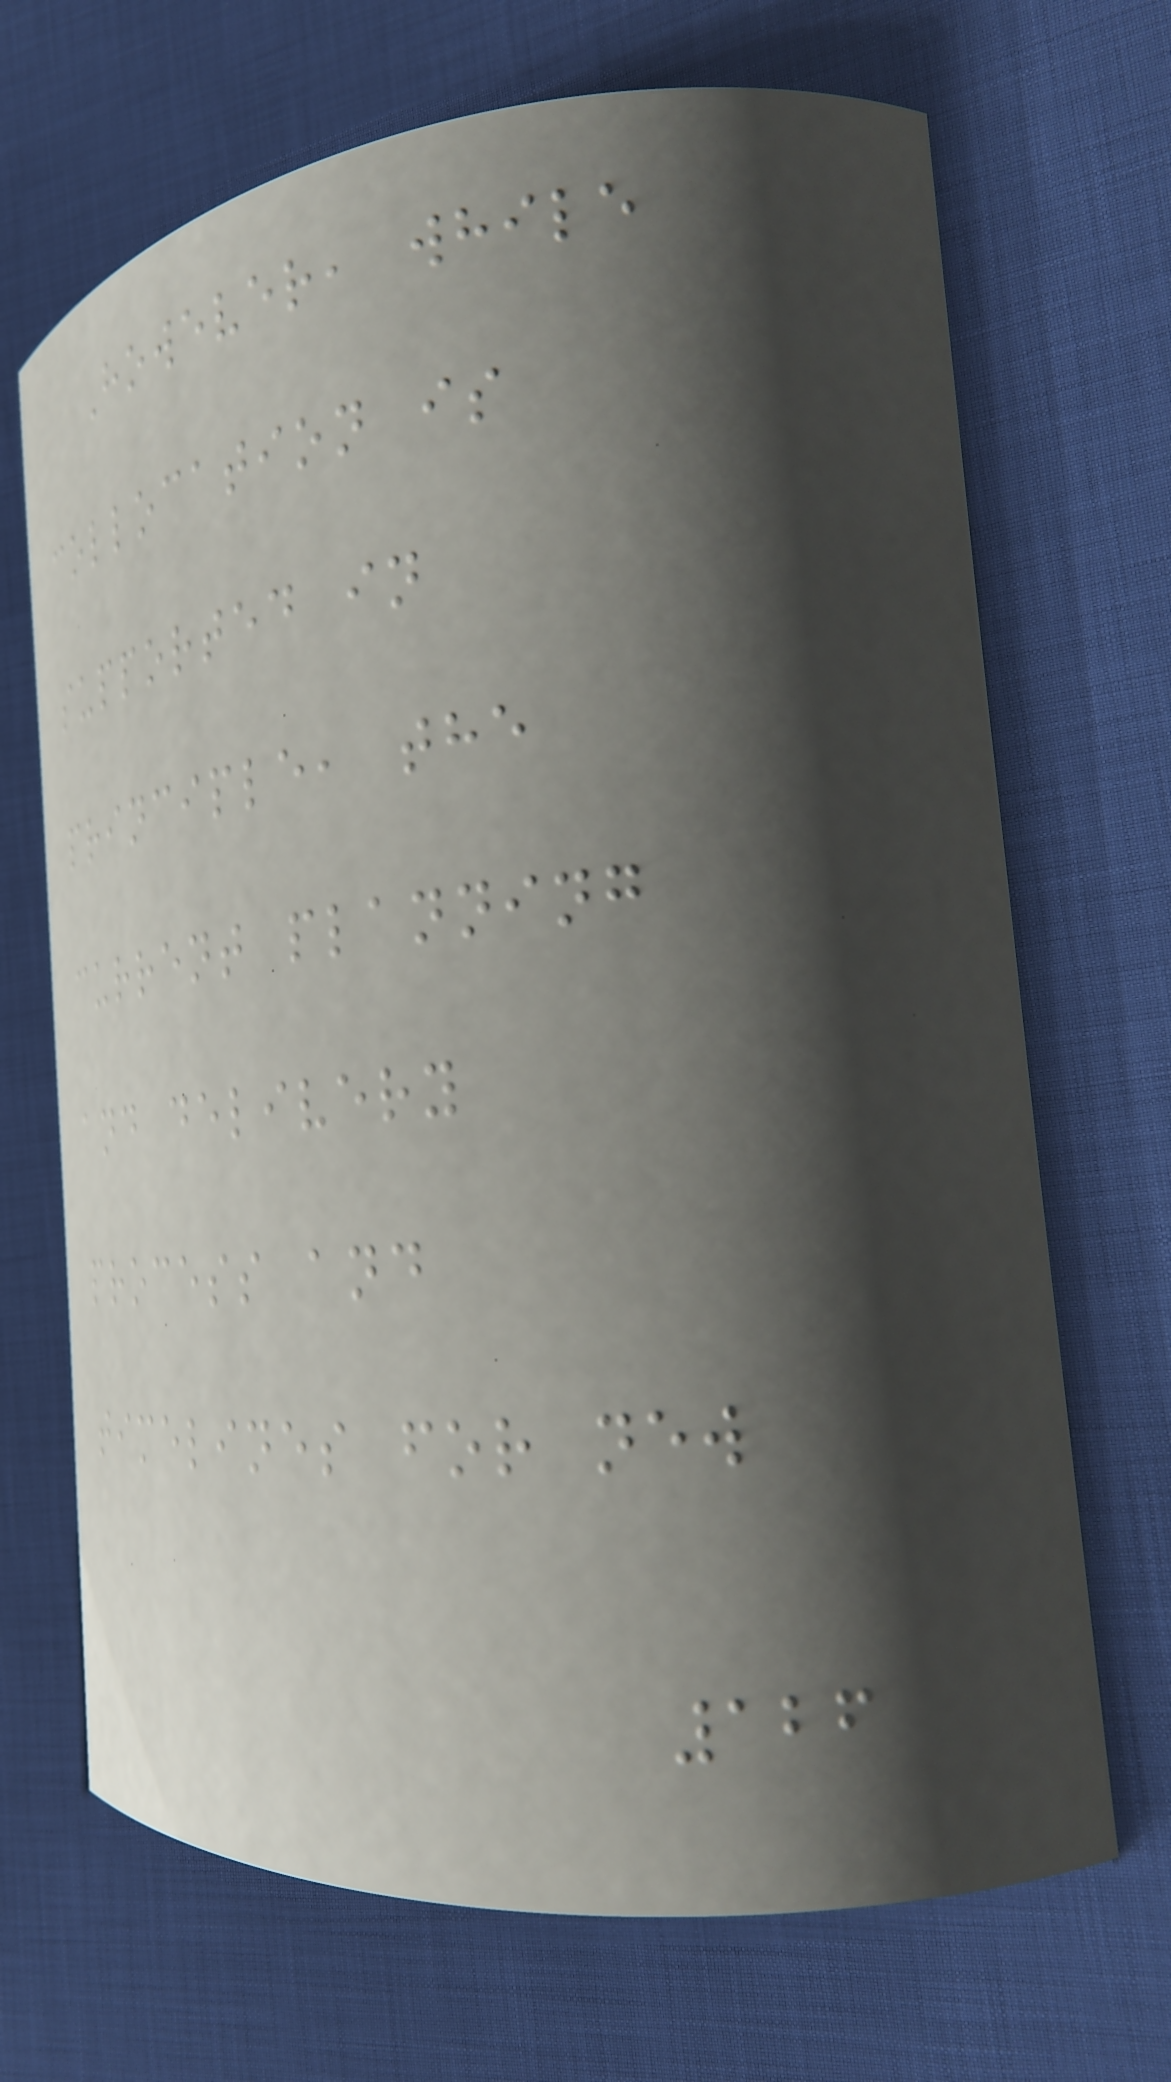However, while
collocation is
supported in
principle, the
current planning
and delivery
process and
timelines for new
126
